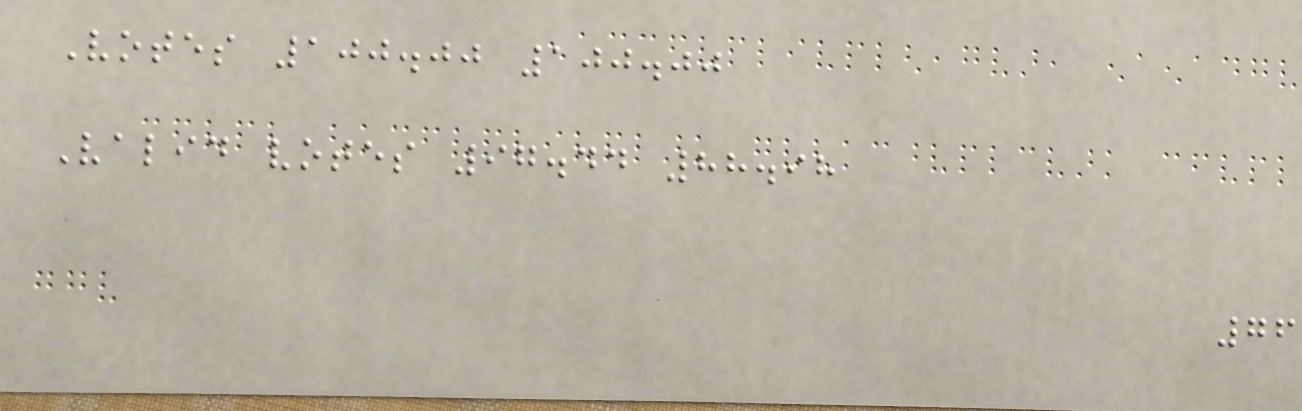Votes 100.00 100.00
Valid votes 97.44 88.98
76
